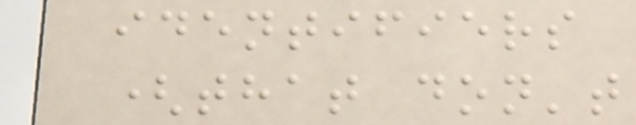identifiers
(that don't
